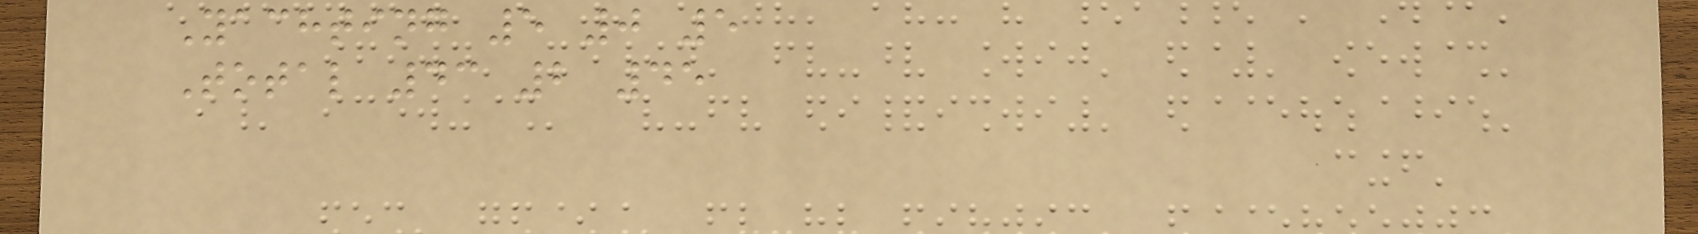Yachting 5 0 5
Total 43 2 45
